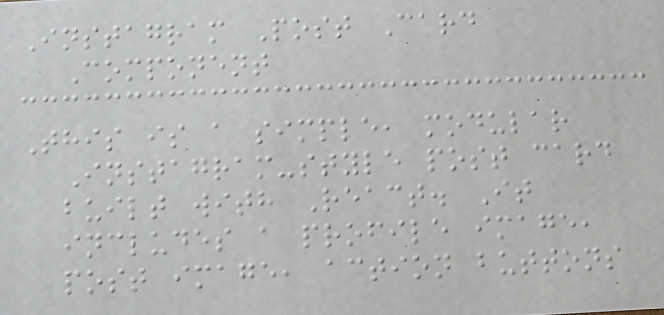Instagram Post Card
Component
This is a simple, modular
Instagram-style post card
built with React. It
includes a profile image,
post image, action buttons
